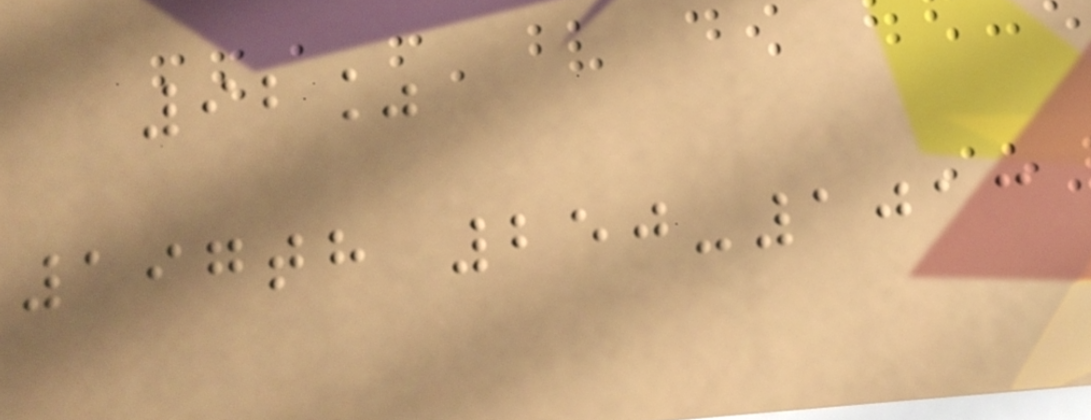92%
197th 250-1013
